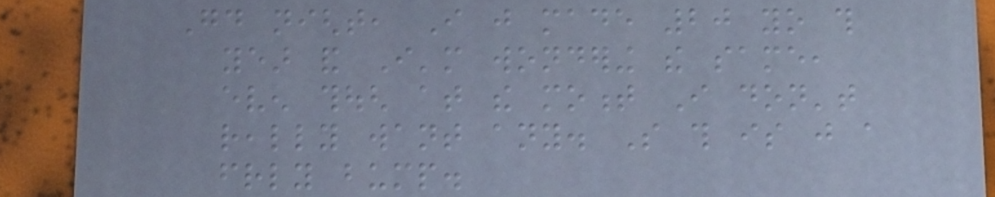Good night, I just made 20 yo this
year and I'm wondering the same,
even though at the moment I don't
really want any. So this is just a
friendly bump.
